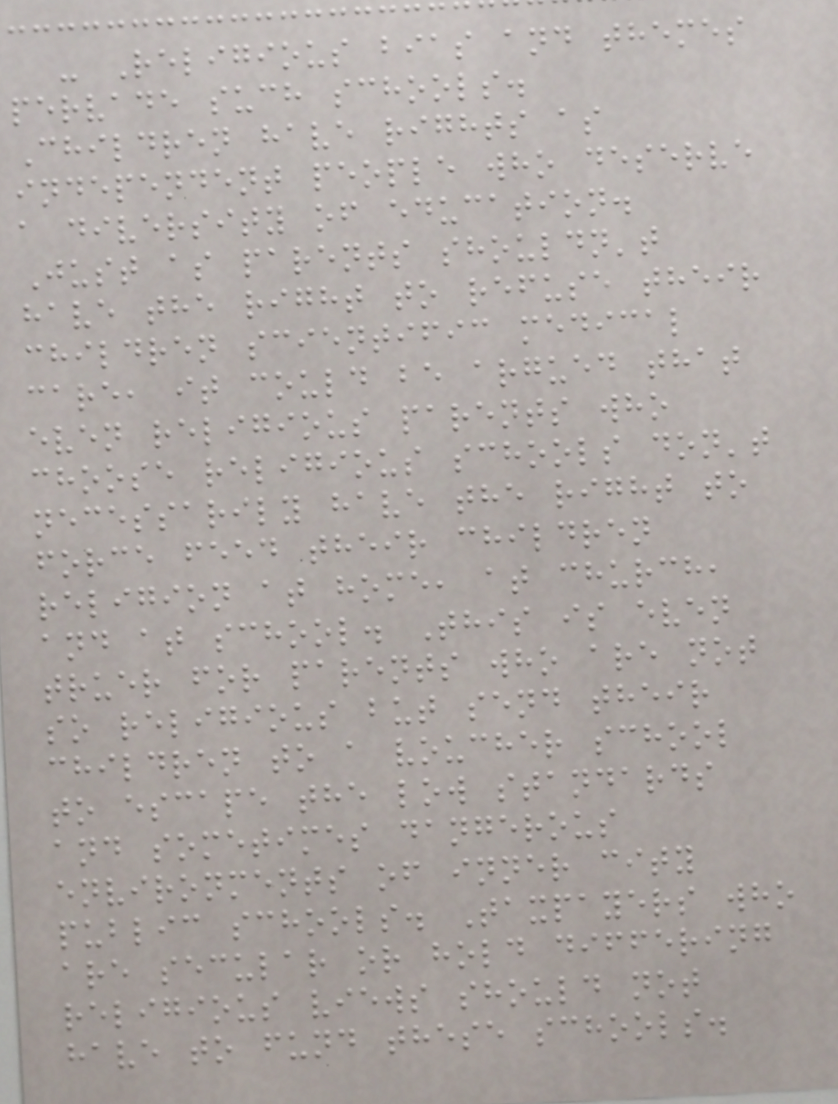- Religious bias and themes
pervade such schools.
Children have rights as
independent people who deserve
a diversity of education.
Just as parents shouldn't
have the right to refuse their
children scientific medical
care, it could be argued that
even religious parents who
choose religious schools don't
necessarily have the right to
force feed their children
religion at home, at church,
and at school. This is even
truer for parents who are not
so religious but send their
children to a voucher school
to escape the low standards
and sometimes dangerous
environments of inner city
public schools. Taxpayers who
are secular or hold differing
religious views should not
have to fund these schools.
